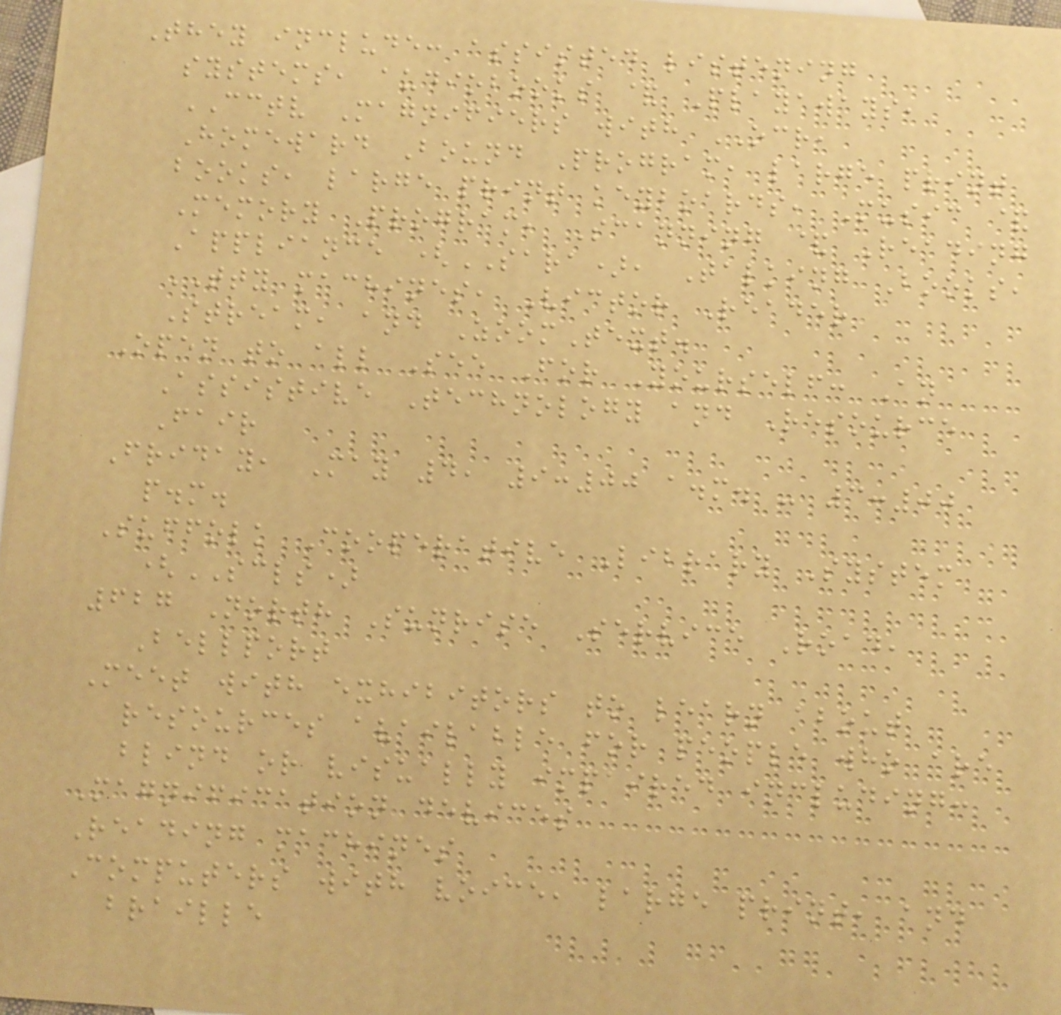They include: assisted listening
systems, audiobooks & Playaways,
CCTV Magnifiers with OCR,
Homeward Bound Program, large print
books, large print keyboards, Music &
Memory Program, Scanning & Reading
Appliance (SARA), Talking Books,
TTY machines, Victor Reader
Stream, and ZoomText.
Open to all See For Yourself: An
Assistive Technology and Resource
Fair
Friday, May 4, 9:00 a.m. - 3:00
p.m.
Suffolk Cooperative Library System
(SCLS)
627 North Sunrise Service Road,
Bellport
Meet with exhibitors to learn about
resources available for people who are
blind or visually impaired including:
Magnification devices
Reading machines
Computers with voice, large print, and
braille
